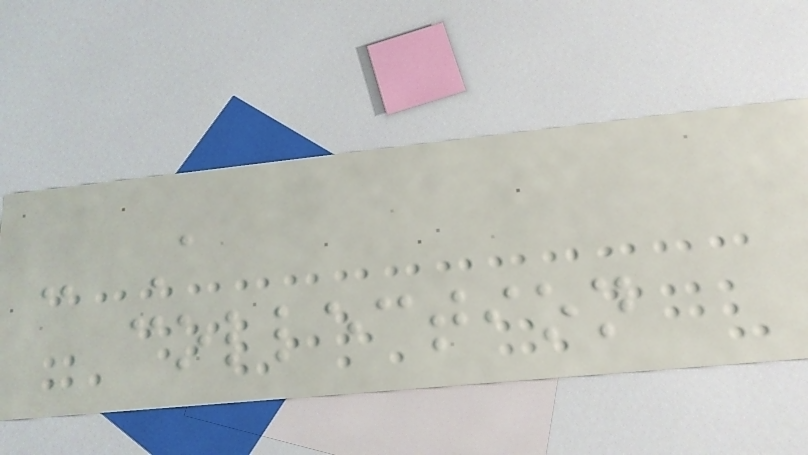- A
collection
